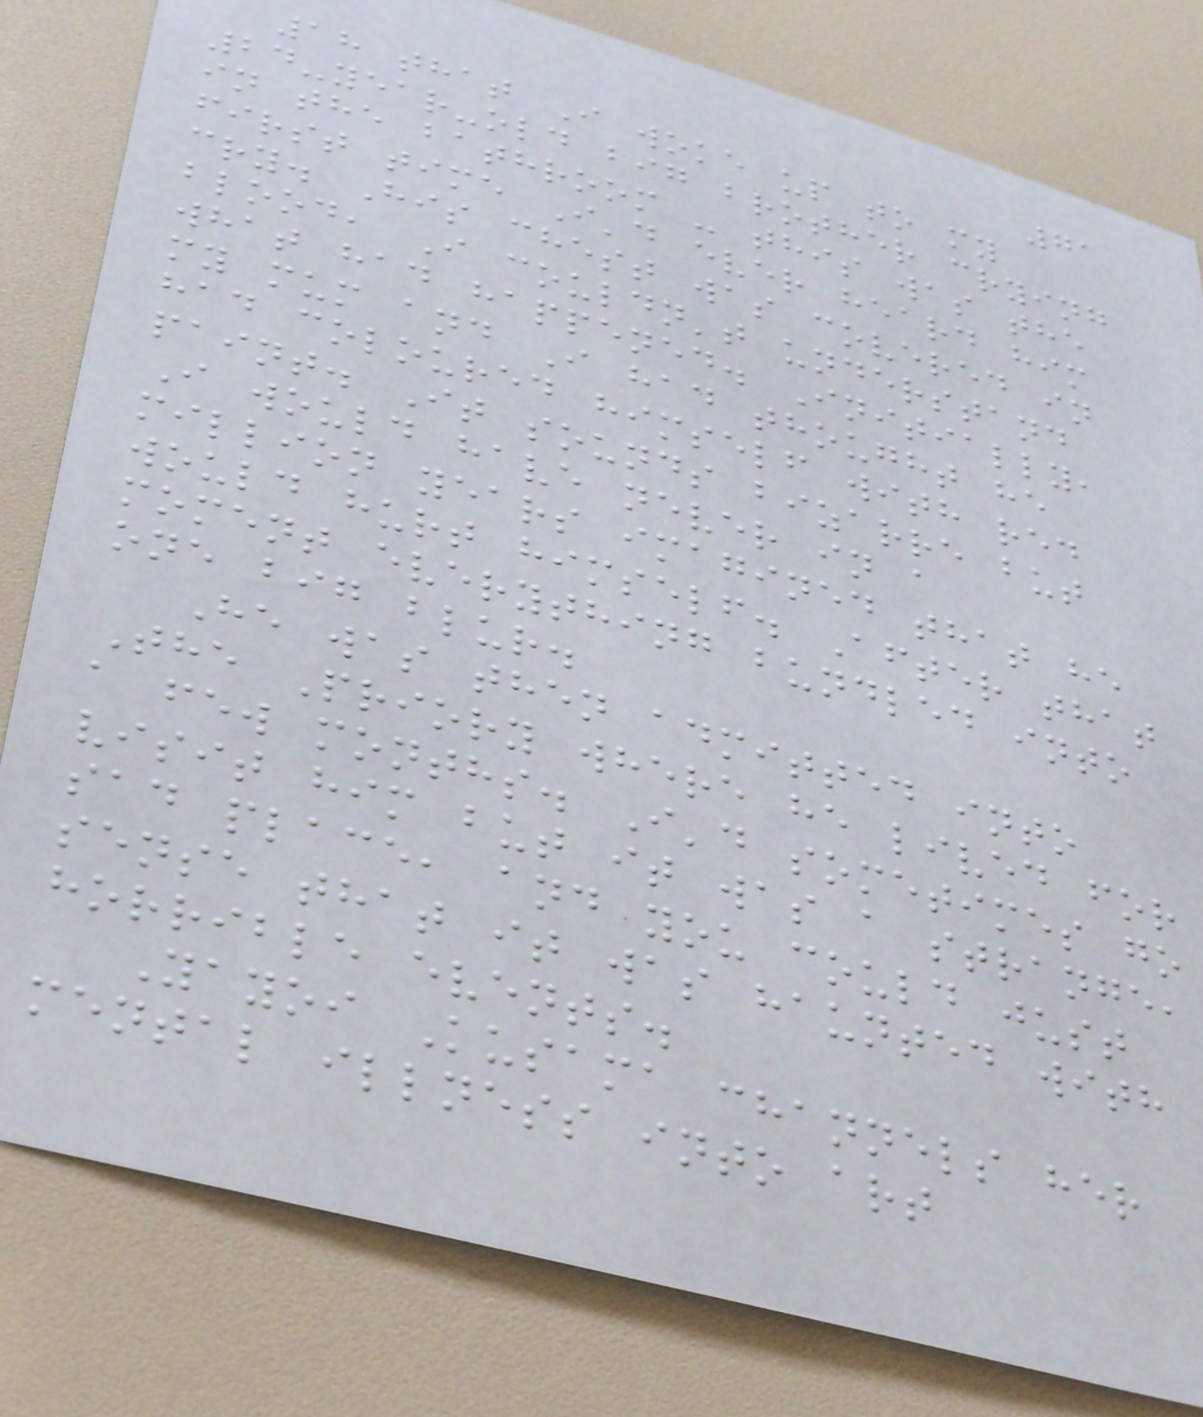71
18 that I woke up to my
24-year-old big brother crying
in the bathroom - this was the
first time I'd ever heard him
cry. His chest was covered in
blood, I couldn't understand
what had happened. Initially,
my mum and I had thought he
had coloured himself with red
paint. It sounds bizarre but
I would have never in a
million years imagined that he
would hurt himself. After that
moment everything bundled into
one big blur.
He was then admitted into
The Priory where he lived for
a few months. I'd sometimes go
visit him but it was a strange,
sad place, and you could just
sense that it was haunted with
horrible events.
Yayoi Kusama channels her
mental illness into art
